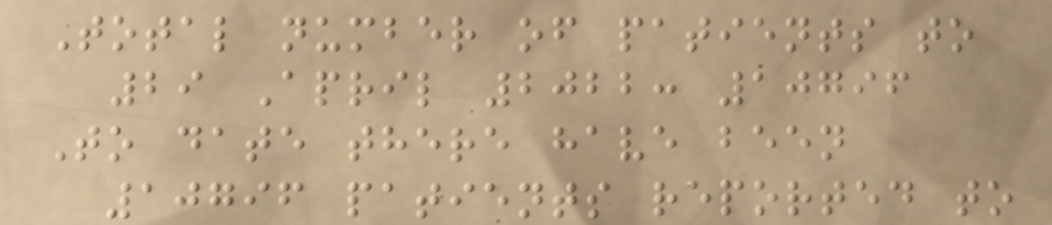Total number of patients to
29 April 2022: 10796
To date there have been
10796 patients reported to
